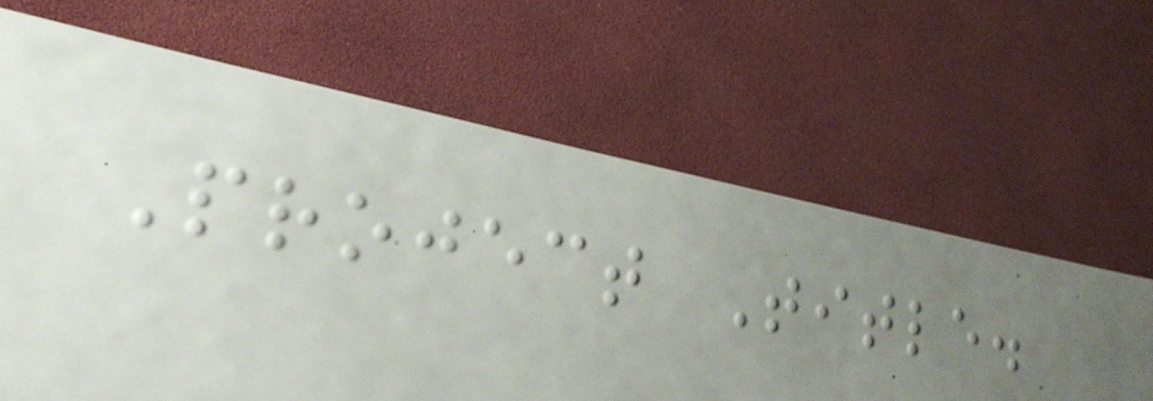Project Title.
